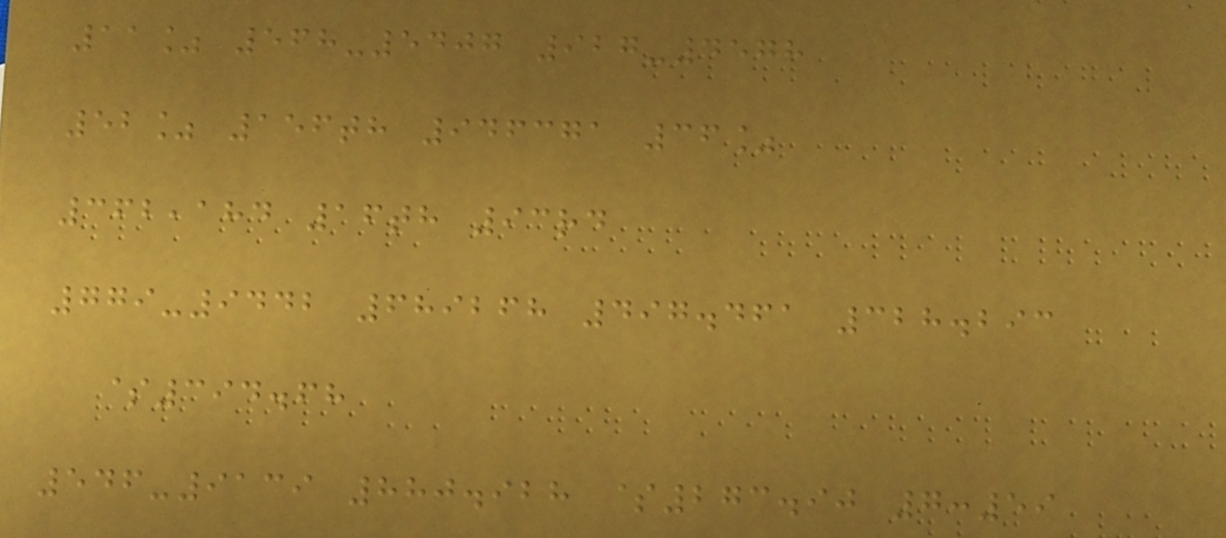11% 568-5407 927-4578
52% 156th 946371 36%
362,184 16th 93rd
779-9442 689268 497.461 328.293
$394.68
546-9139 880.928 $273.90 7:59
